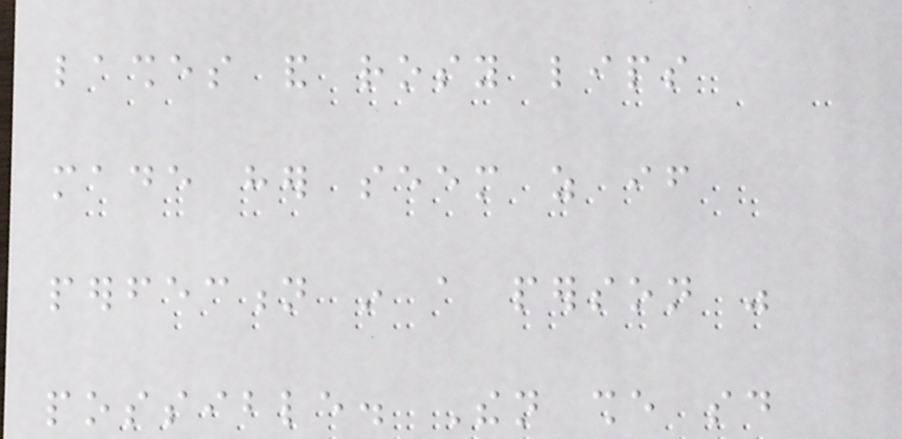lashes and rosy lips
made her seem as if
perfection in a person was
possible. Then she said
